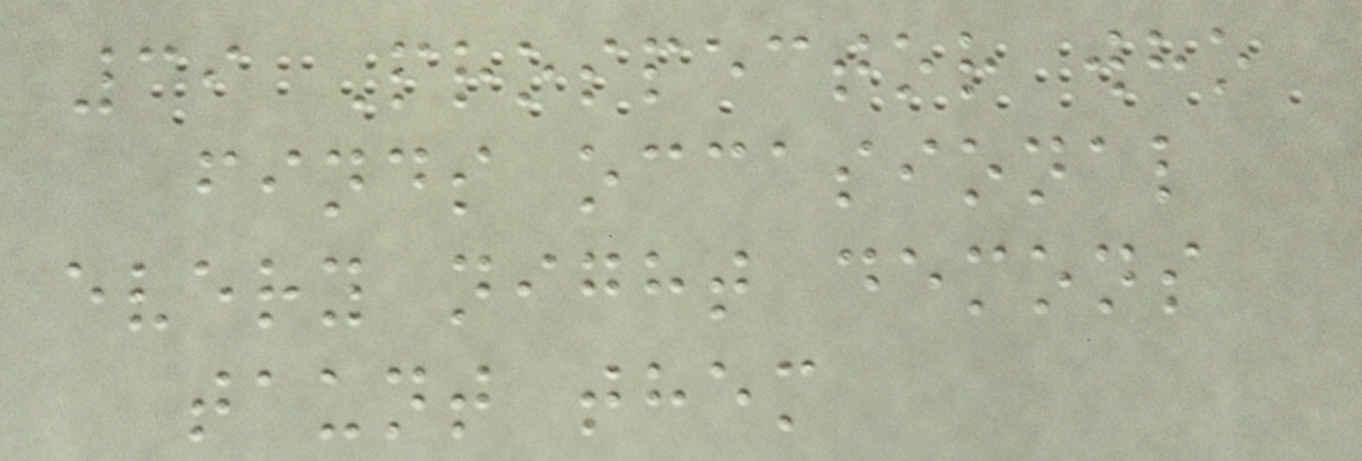39 Prospector who
finds occasional
every night demons
taunt them
